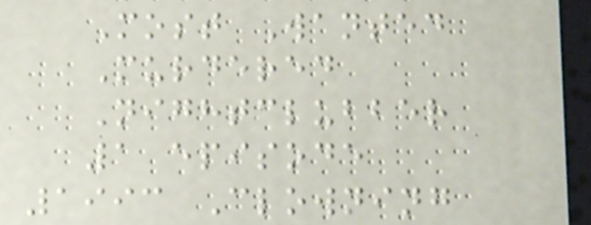Most Wanted
Murdered
Nightclubber
1 episode
1993 Clowning
